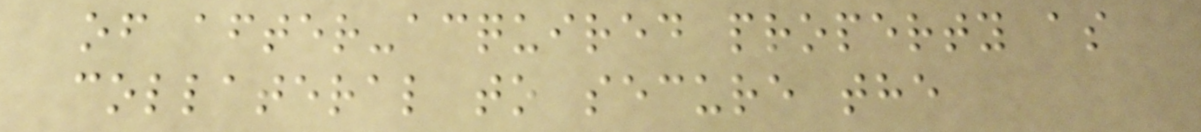of after-acquired property as
collateral to secure the
